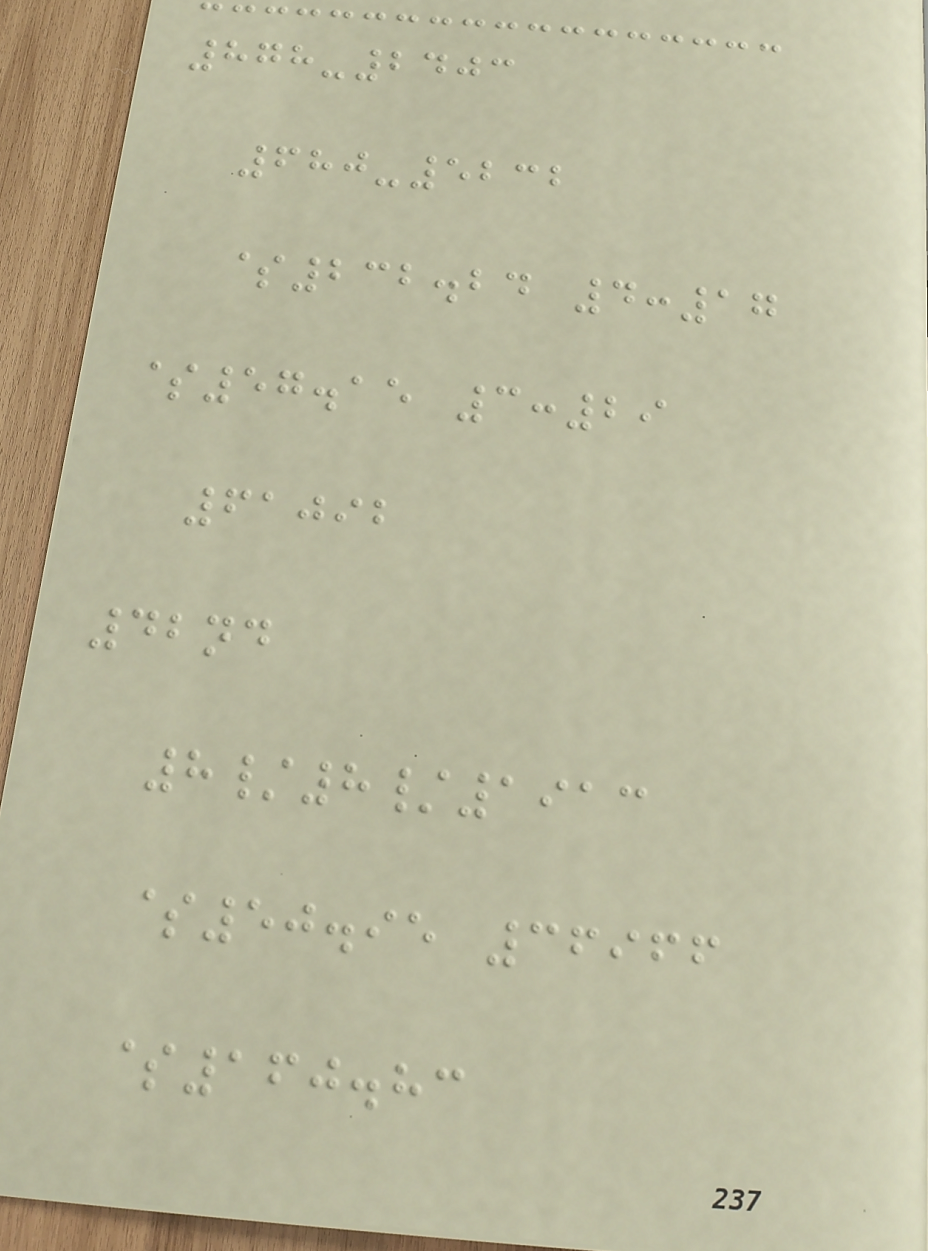878-2403
680-5232
$232.24 4:17
$57.15 3:29
61092
42nd
8/8/1913
$50.95 36966
$160.83
